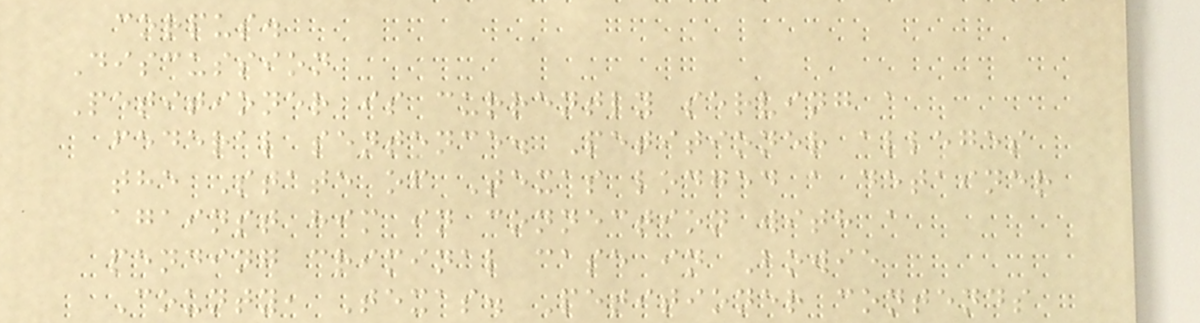corpus.
Discussion
Petitioner is currently serving a
federal sentence. Petitioner alleges
the State of Texas lodged a detainer
against him in connection with a
pending criminal case in Bowie
County, Texas. Petitioner contends
